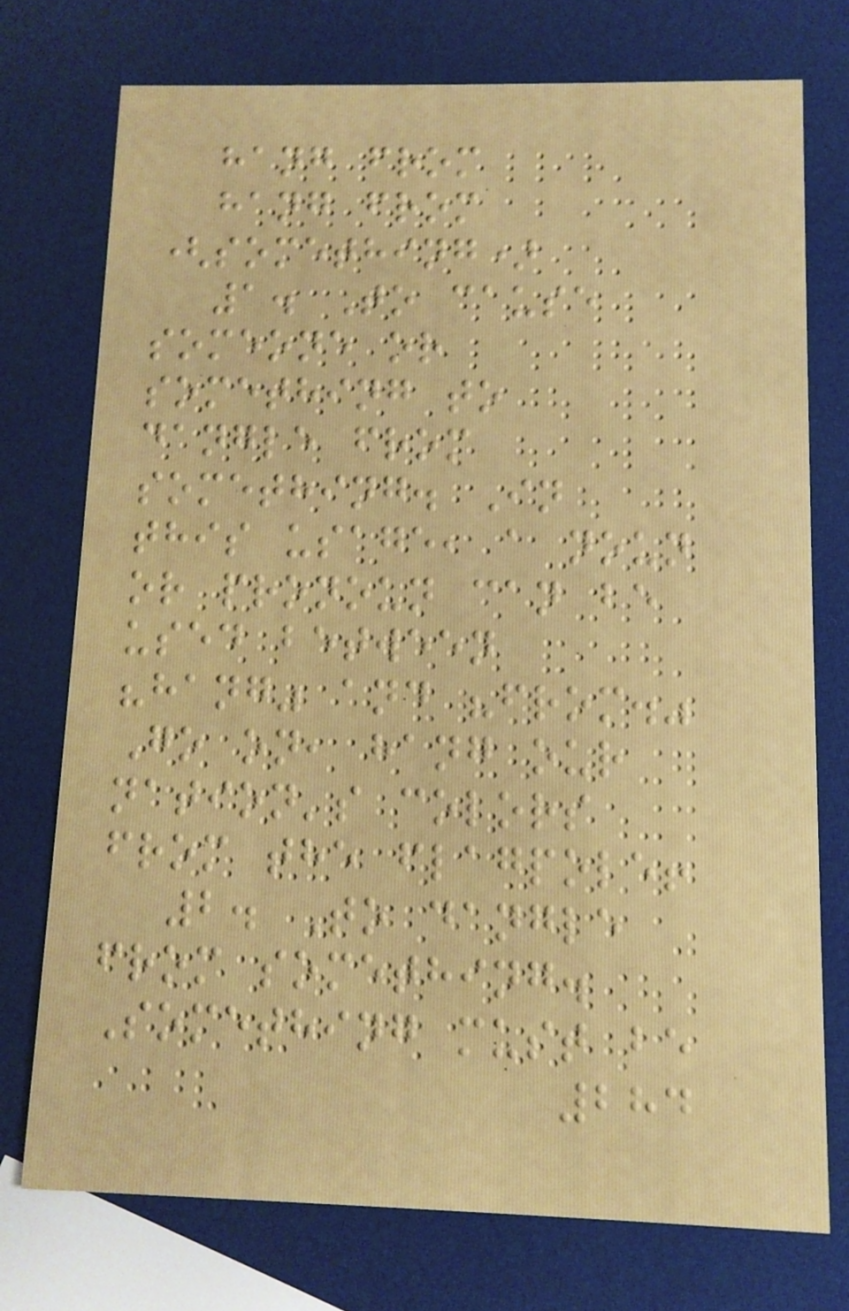hang from
hang from
(something)
1. To cause
someone or
something to
dangle from
something. In
this usage, a noun
or pronoun can be
used between
"hang" and "from."
Go on, hang our
nation's colors
from the flagpole!
2. To dangle
from something.
Something must be
284
